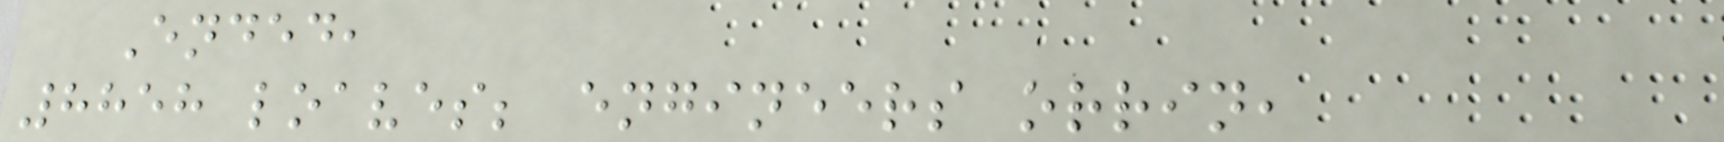Ended,
8858 loaves; engineers orrin,
